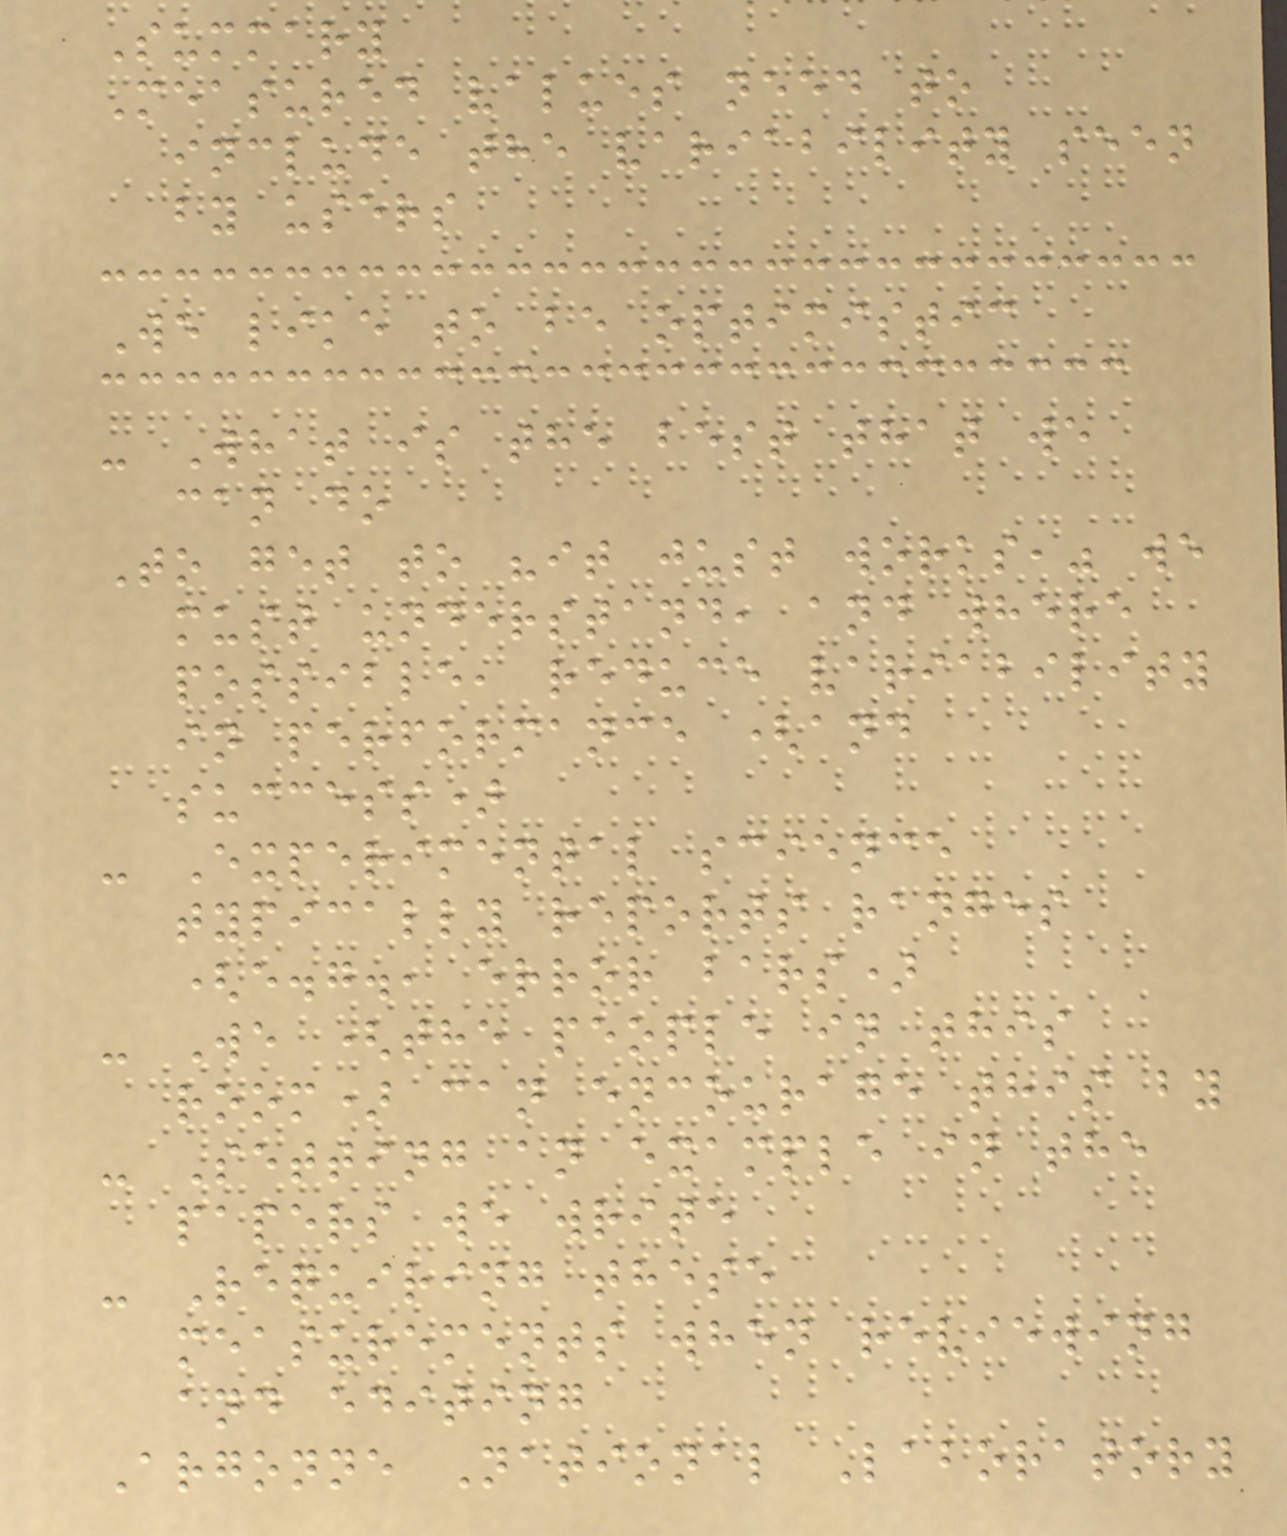Summary
Measured values need to
include the variability seen
by users
We like to be optimistic
- What is the best that we
can do
To get to "it just works," we
must understand, and where
possible, reduce variability
in performance (and
success)
- Experimental science
typically reports ranges
(e.g., error bars)
- We (the people in this
room) can encourage this by
- Setting an example in the
papers we write
- Requiring these
measurements when reviewing
and editing
Argonne National Laboratory
